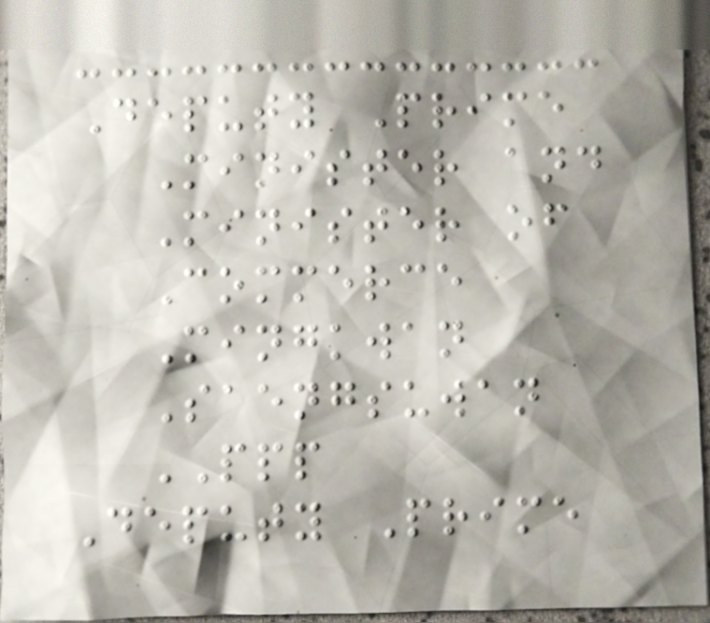Deputy Prime
Minister and
Minister of
Commerce
Mingkwan
Saengsuwan
PPP
Deputy Prime
